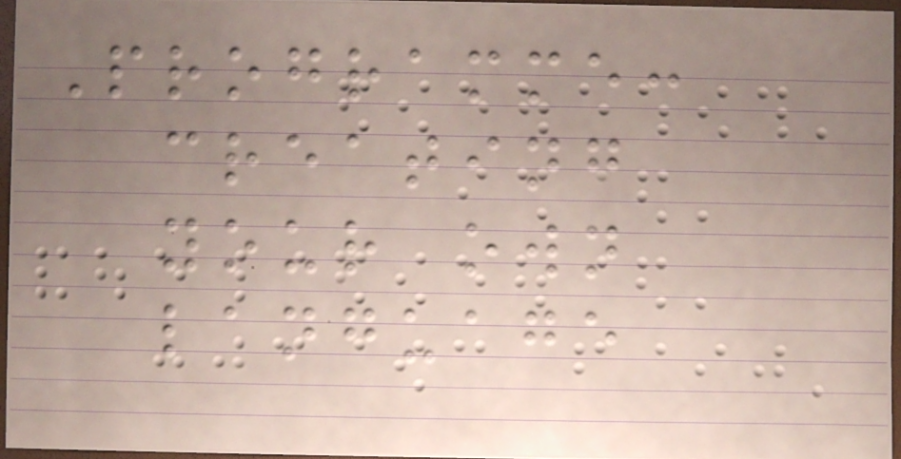Programme:
creating
your own
language
